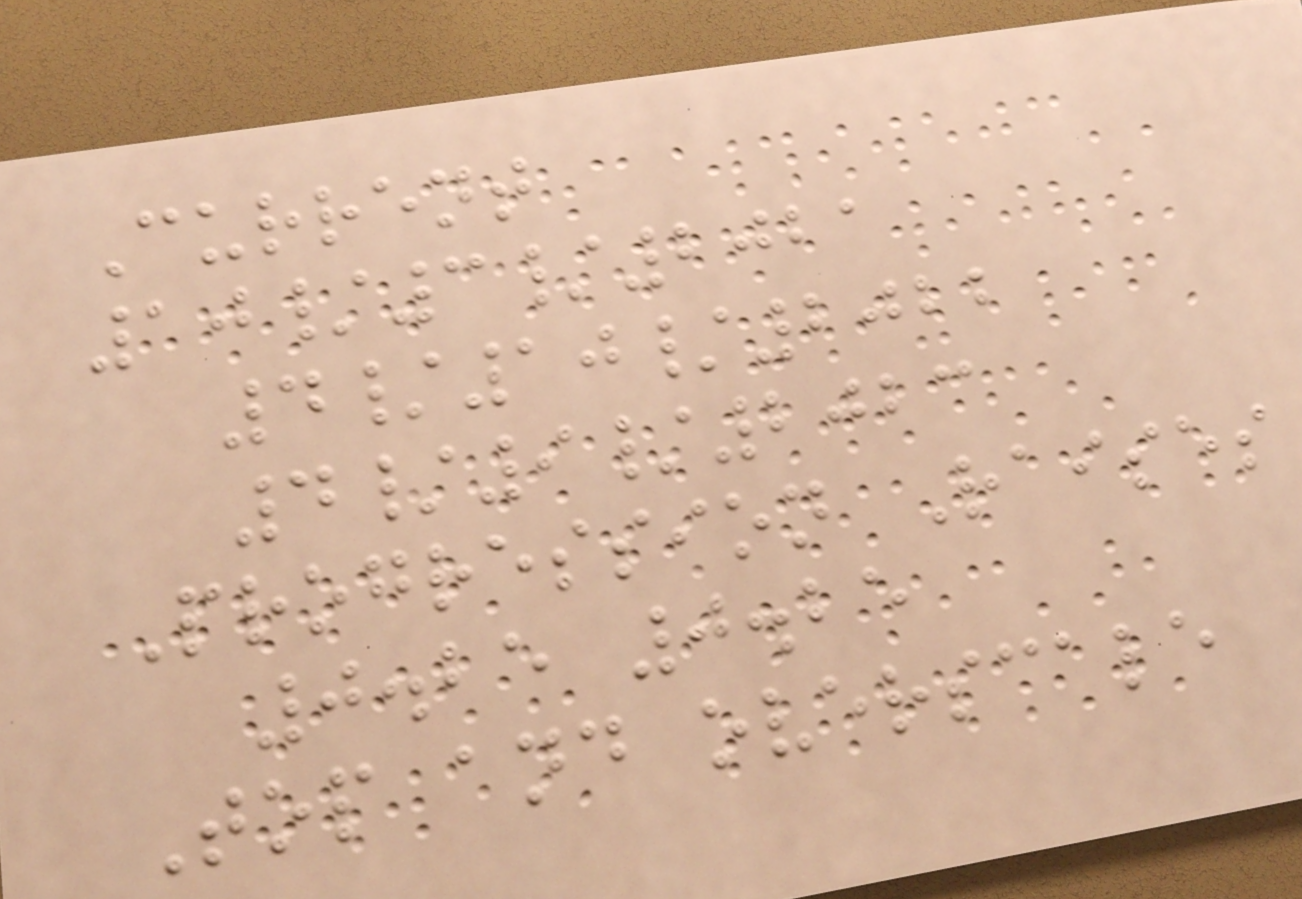Current
10/3/2021
4/10/2022
4/9/2023
Progression Raises
0.25 0.25
Top and overscale
